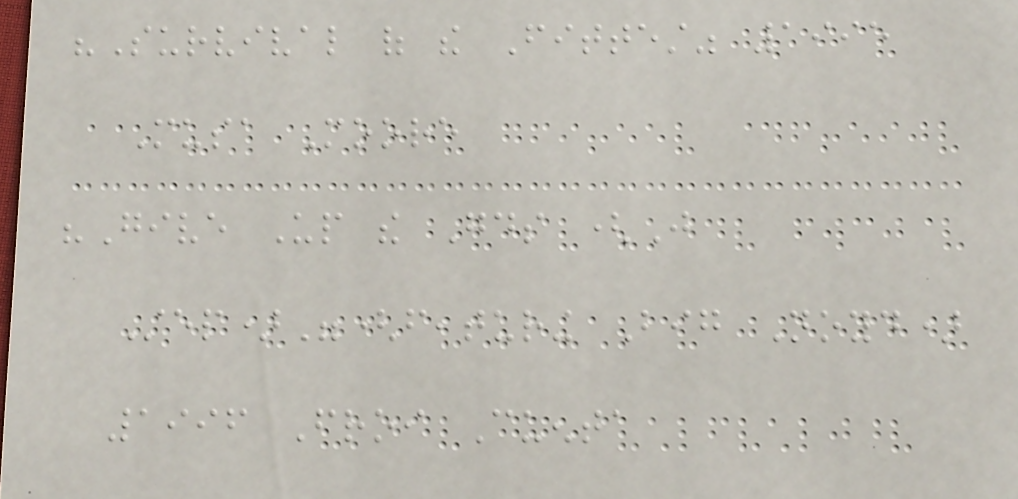"Survival of the Fittest" 1995
Musa Moore
"Give Up the Goods (Just
Step)"(featuring Big Noyd)
1996 Froi Cuenta
